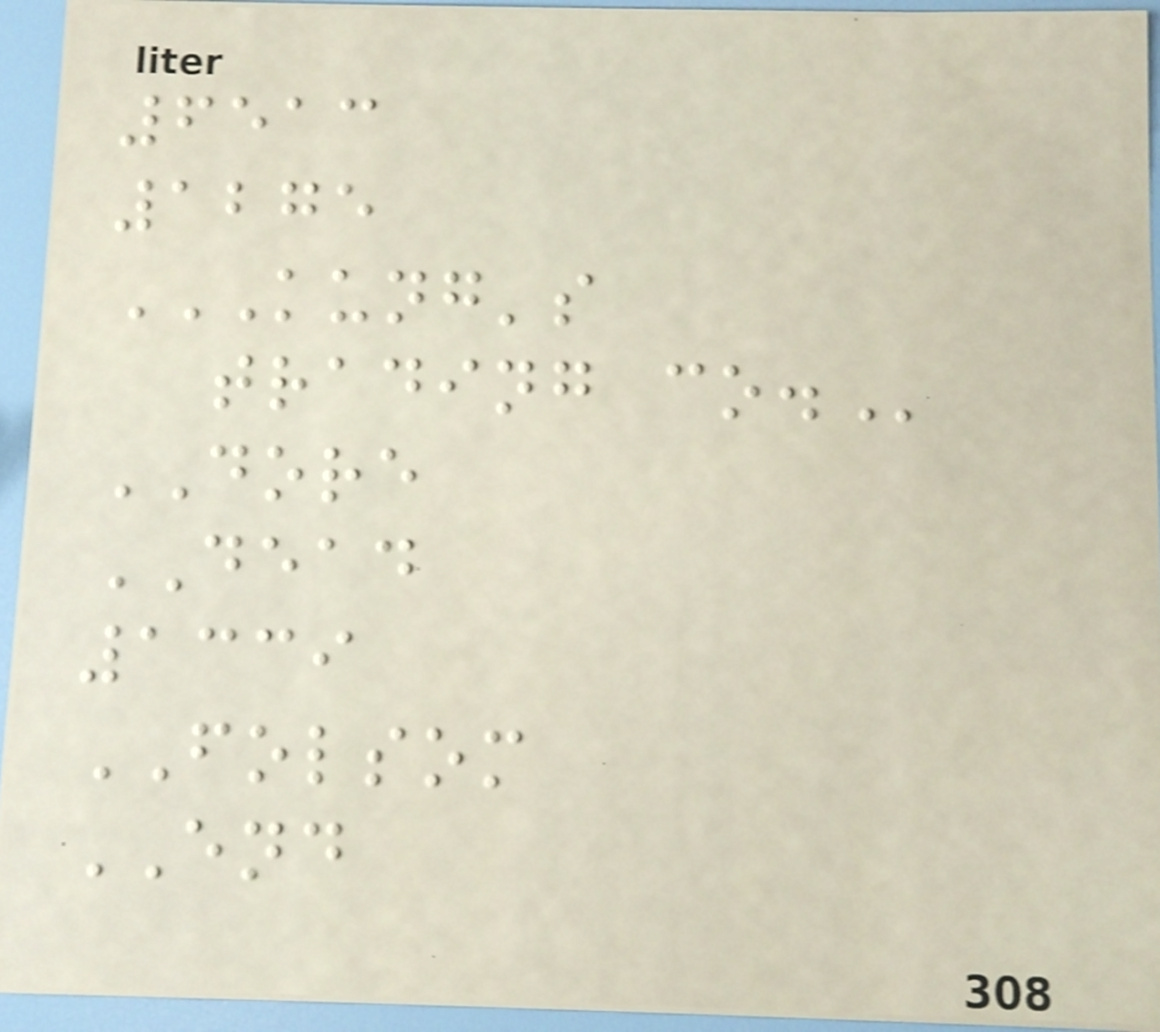6513
1275
KUNG'S
TRADING CO.
DORE
DEAD
1339
FOLSOM
END
